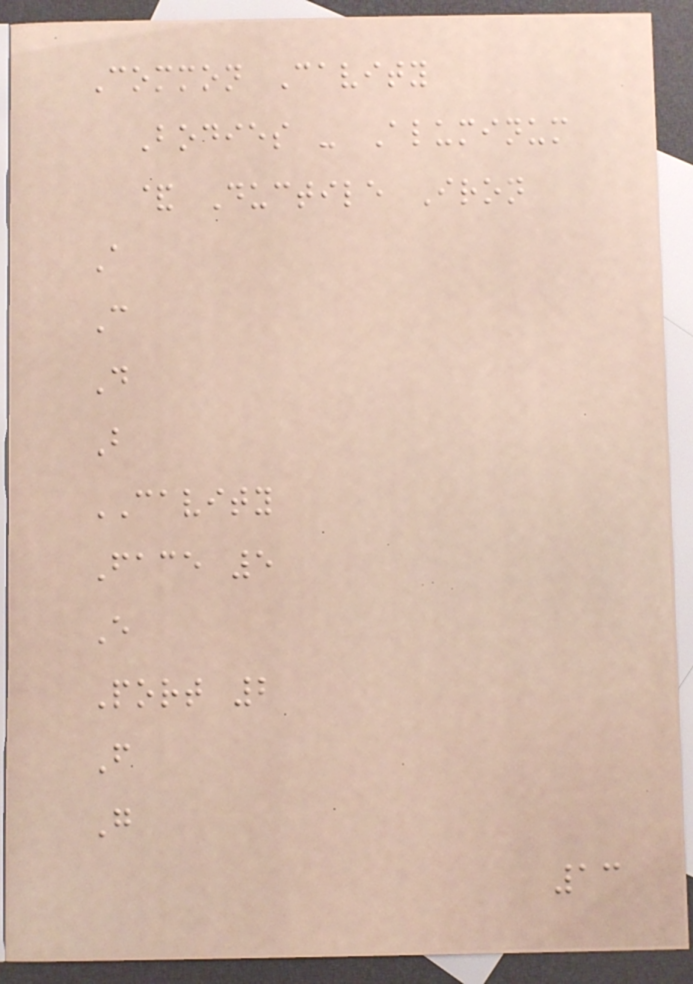Common Cavity
Bodies - Aluminum
& Ductile Iron
A
C
D
B
CAVITY
Face 5
E
Port 2
F
G
13
